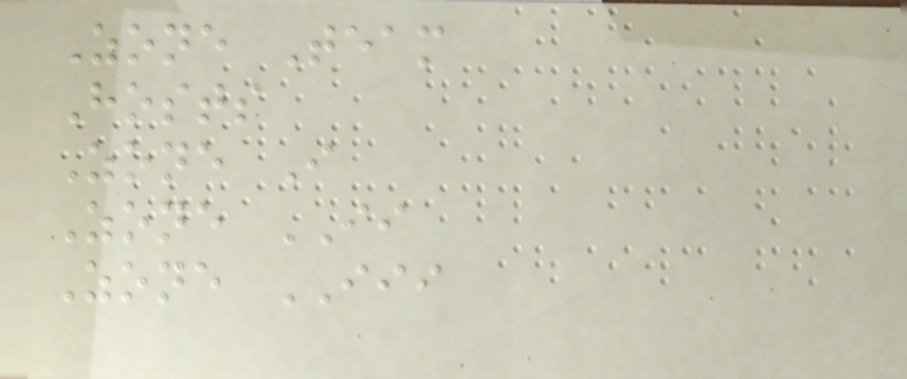Zone Team
Hosts
Zone I
Zone II
Zone III
